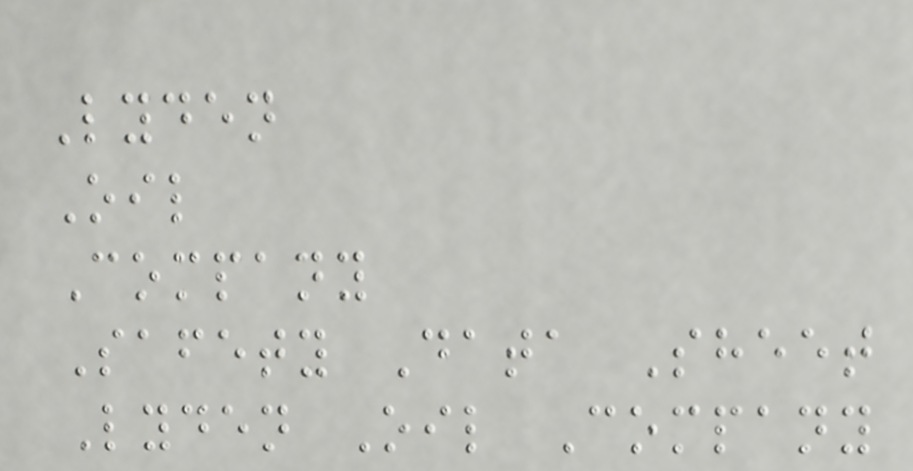Lyden
Oil
Company
Safety Data Sheet
Lyden Oil Company
